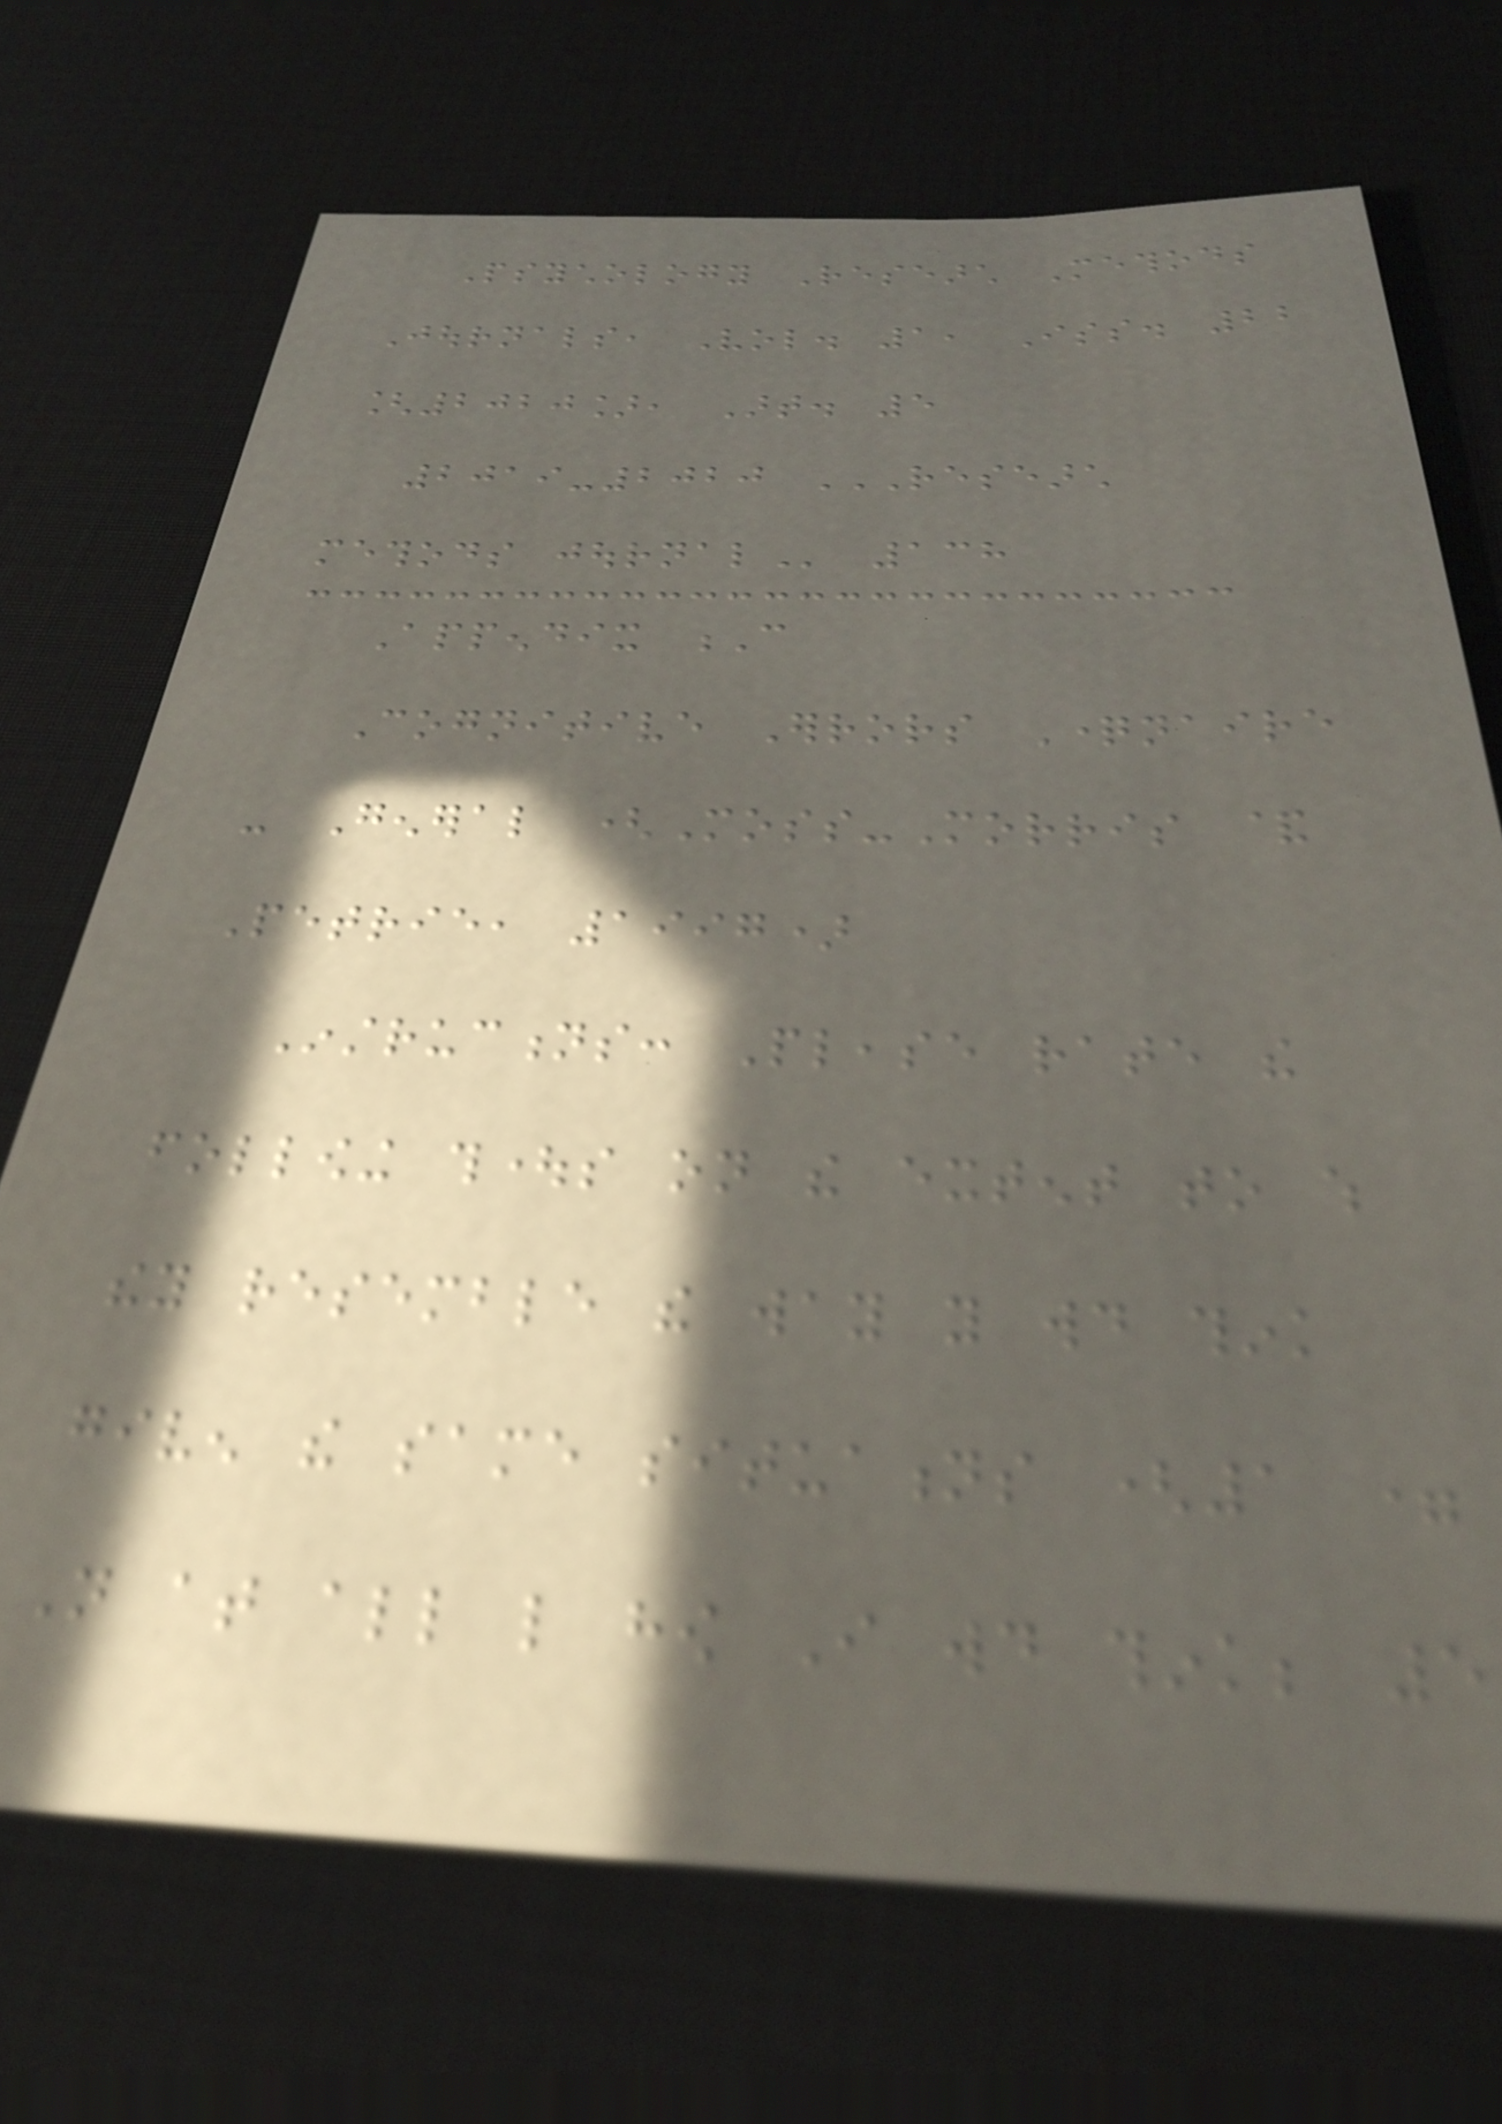Psychology Research Methods
Journals, Vol. 1, Iss. 22
[2020], Art. 5
2019-2020 RESEARCH
METHODS JOURNAL 138
Appendix C
Cognitive Errors Questionnaire
- General (Moss-Morris &
Petrie, 1997)
Instructions: Please rate the
following thoughts on the extent to which
they resemble the way you would think
given the same situations (1 =
Not at all like how I would think; 5
